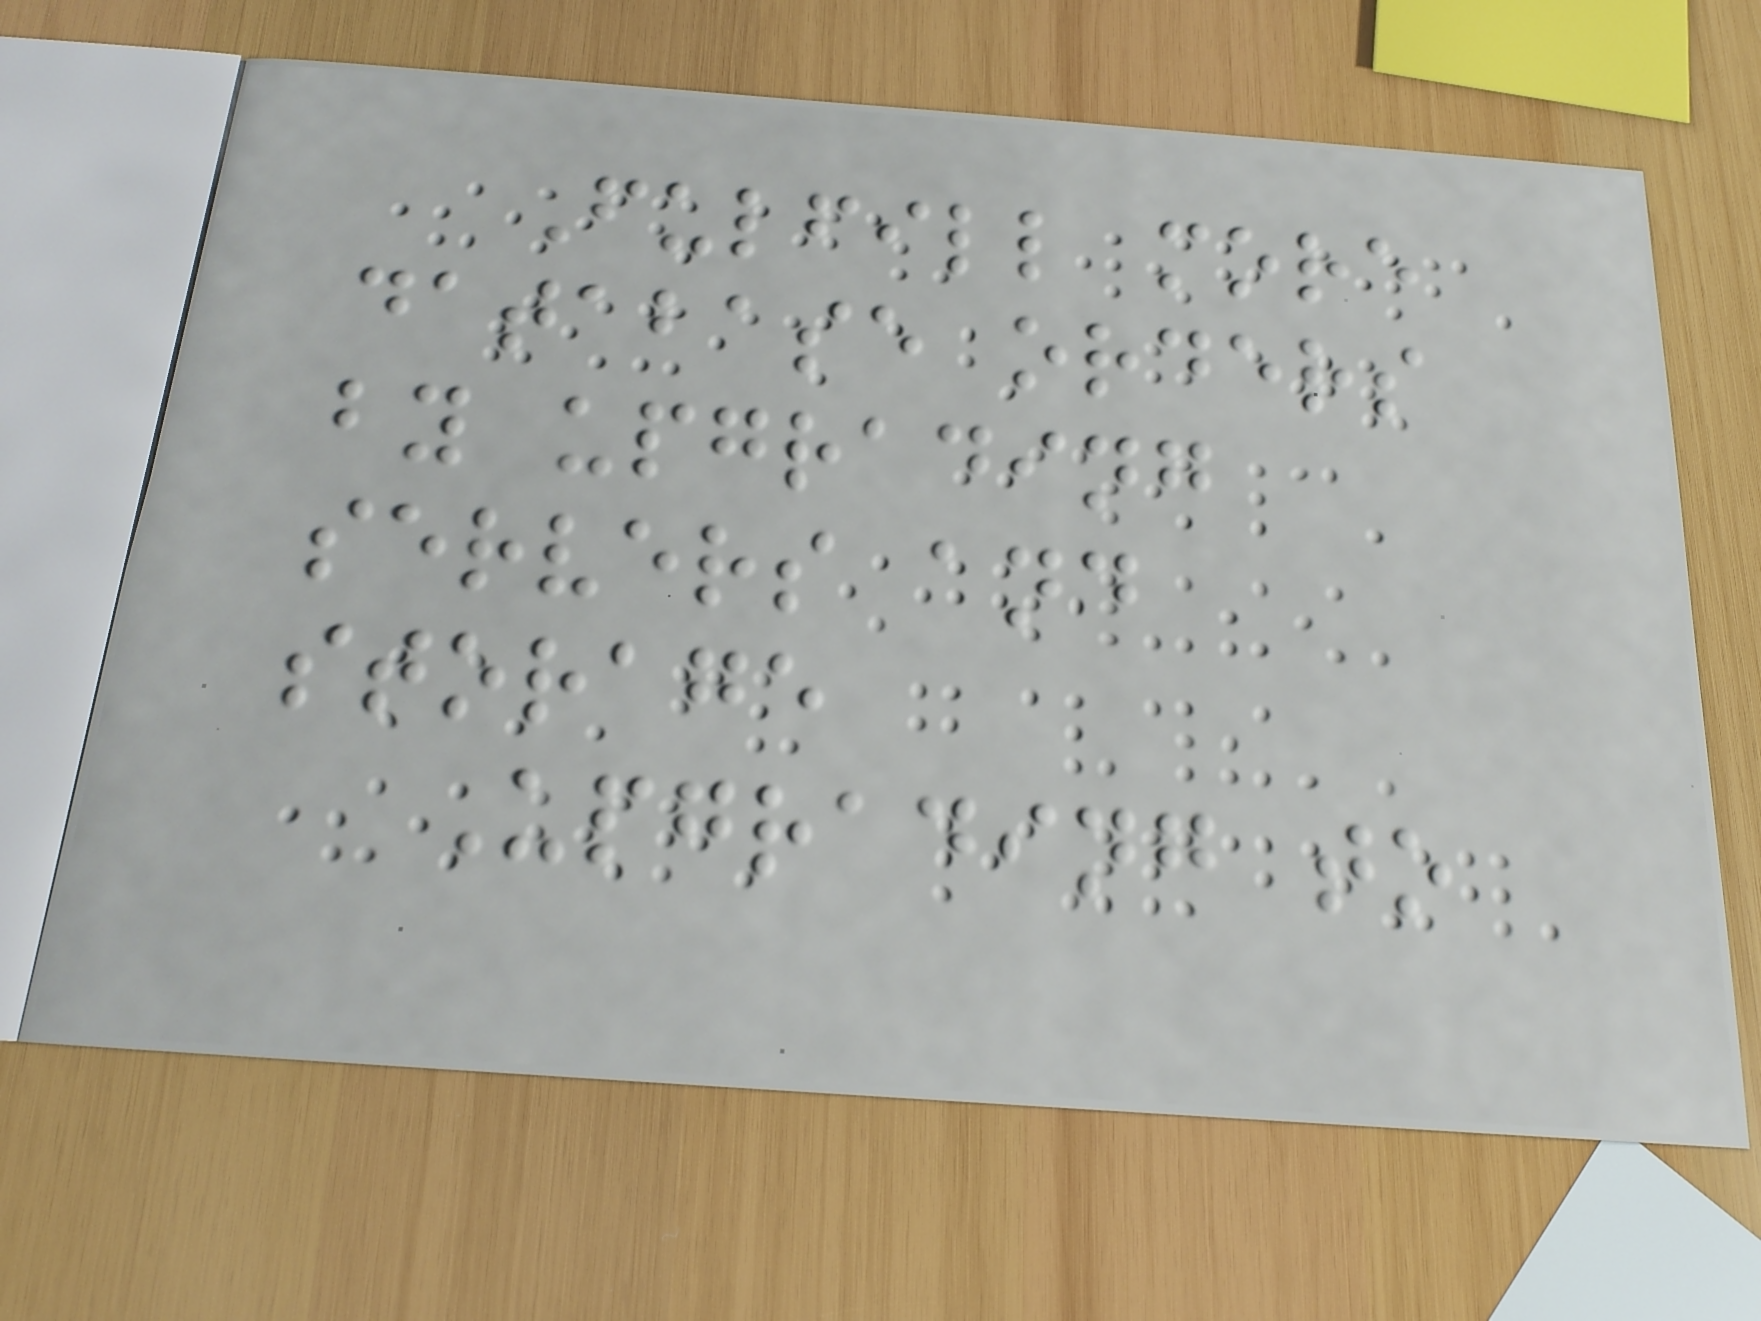Fulfill more
database orders
by upgrading
servers and
storage
Upgrading to
